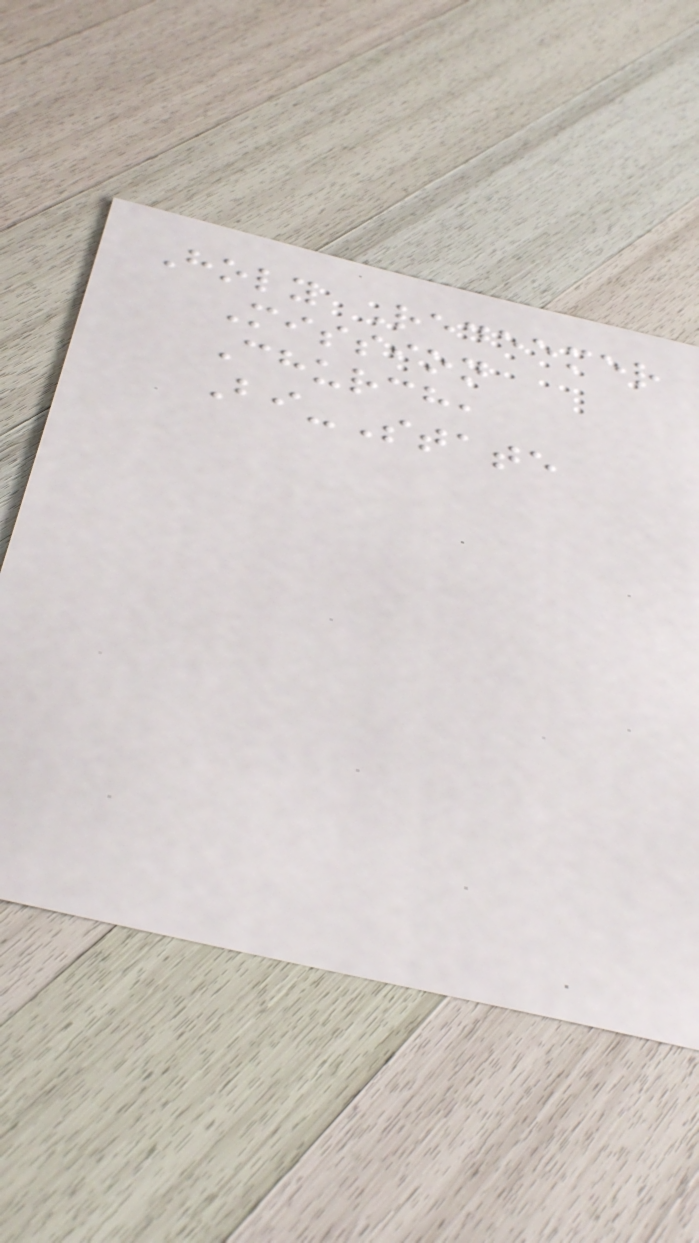Holy Redeemer
Mission
Church,
Bi-State
